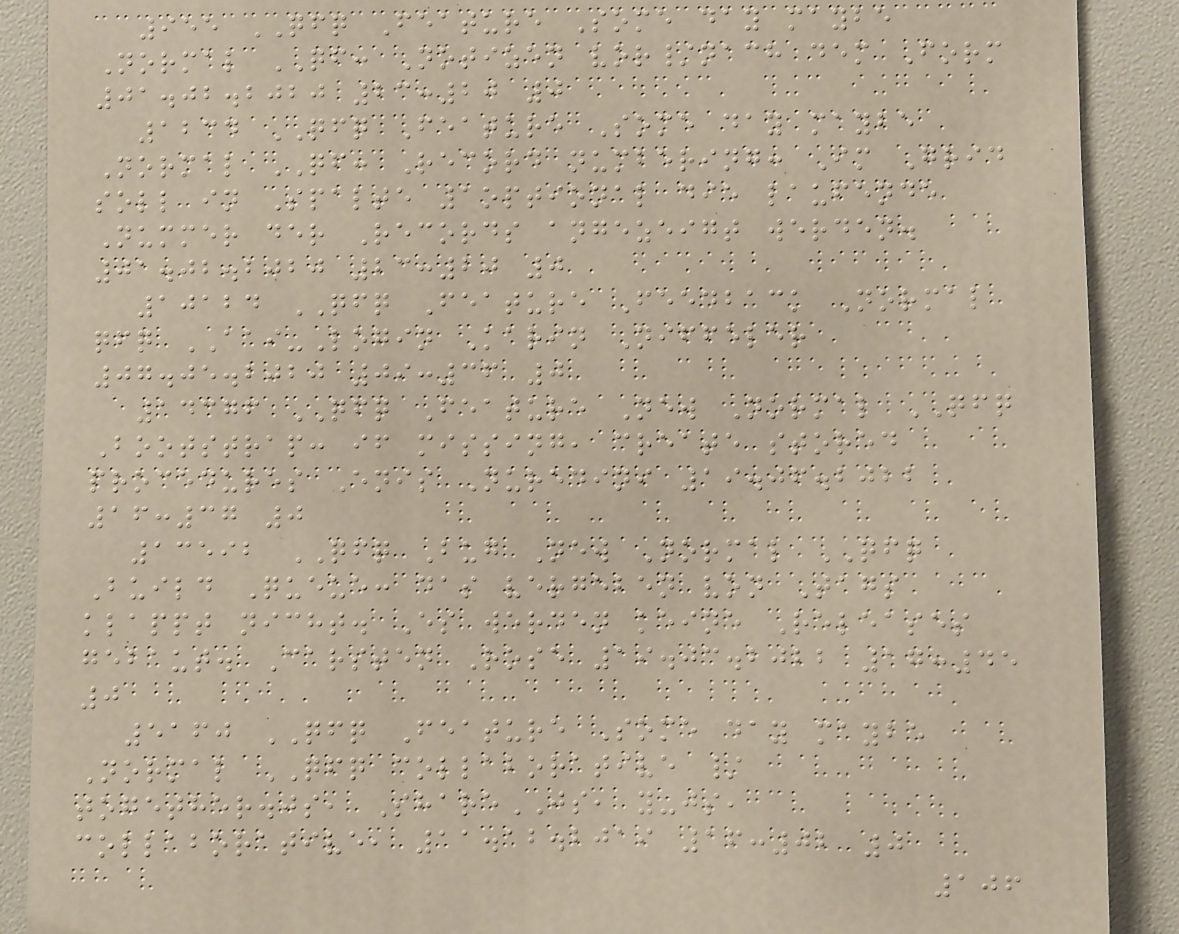955 QFQ Feature Some day maybe
Normal QF: Notizen vor/nach dem Form
01.02.2020 23:20 0
1234 QFQ Feature Some day maybe
Normal QF: Record numbering: Im Grid
soll in Spalte 1optional die laufende
Nummer der Records angezeigt werden.
01.02.2020 23:20 0
10124 QFQ Feature Feedback Normal
qfq AAI-Login Karin Niffeler
07.05.2020 09:36 0
14376 QFQ Feature New Normal QFQ
Bootstrap: if missing, create stored
procedures Enis Nuredini 19.06.2022
16:37 0
13592 QFQ Bug New Normal QFQ
Build Queue: das vergeben von Tags
klappt nicht. Es werden keine Releases
gebaut. Carsten Rose 19.03.2022 17:45
0
5160 QFQ Feature Some day maybe
Normal QFQ collaborative /
together.js, ShareJS, y-js,
collaborative, 11.12.2019 16:02 0
106
